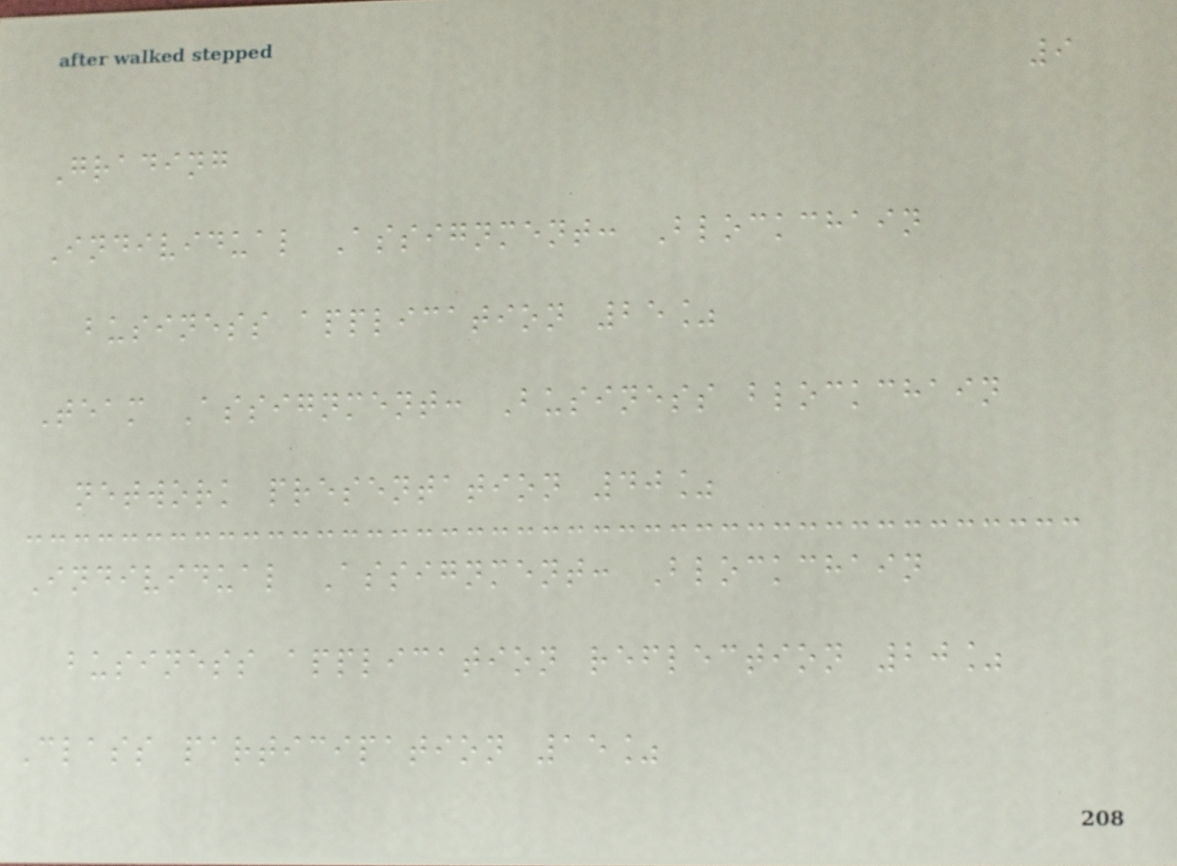9
Grading
Individual Assignment: Blockchain
business application 25%
Team Assignment: Business blockchain
network presentation 40%
Individual Assignment: Blockchain
business application reflection 20%
Class participation 15%
